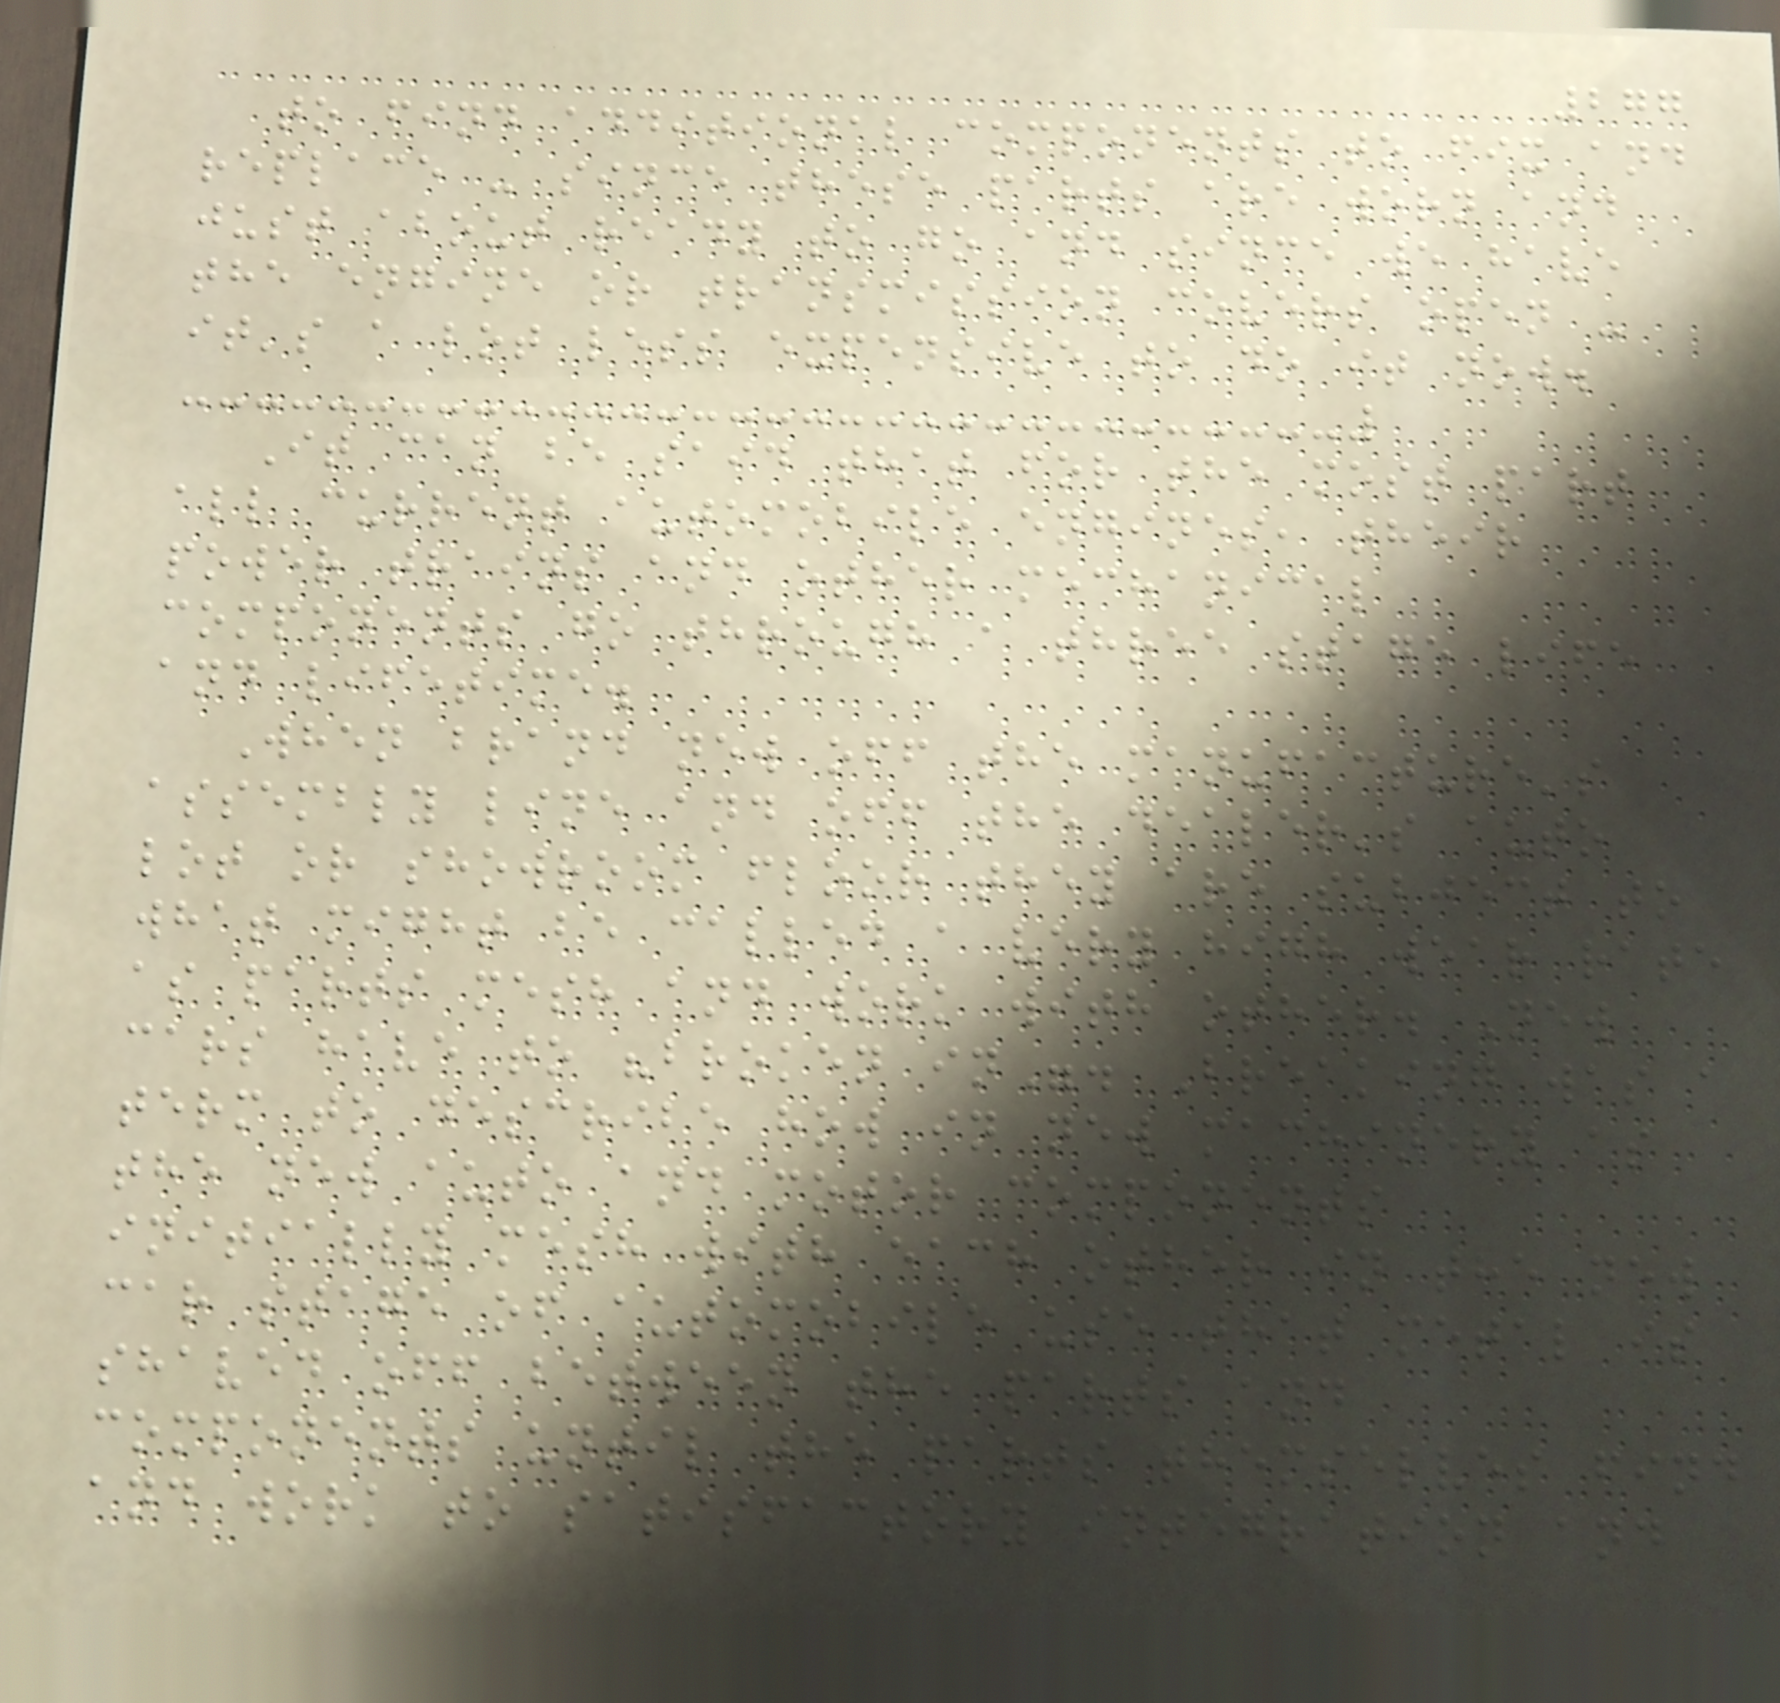277
to find additional components to fix and
replace - since these parts are worn and
just about ready to go and since we have
the engine or transmission covers open -
it's a lot less expensive to do it now.
It can be said that for the most part
all current automobile engines, their
power trains and other mechanical
components go through a three stage life
and lifetime.
When brand new off the manufacture's
assembly line and off the dealer's auto
lot or showroom floor they are subject to
what might be called a very high wear rate
as parts mesh and work with other. New
cars have to "broken in". Breaking was a
term to describe how in new machinery as
the new auto and motor components
initially mesh with each other in the new
car stage of automobile use that metal is
shaved off between the parts and
components until the parts themselves find
and work to satisfactory integration and
